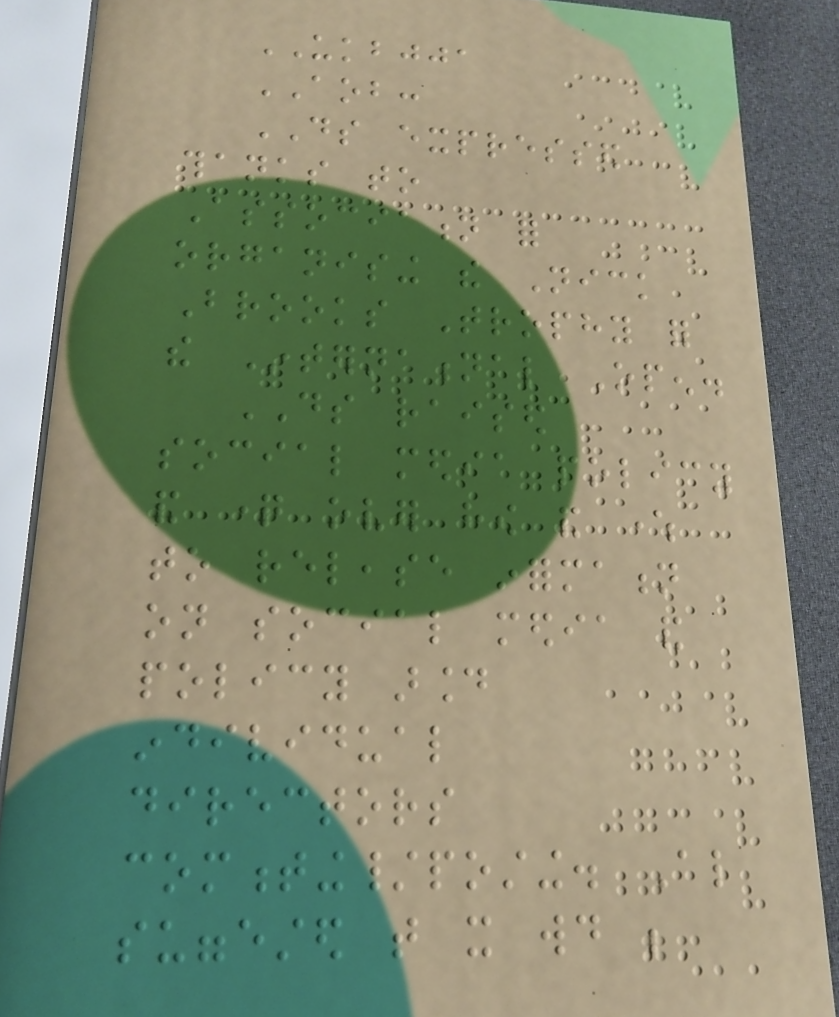UKBJJA
AOB:
DS expressed
thanks to
Association for
organising the Nick
Brooks Trophy for
the International Open.
DS raised
social media policy
and question over how and where
to release information
on social media and
policy around
individual
directors
commenting/posting. Also
suggested that it would be
